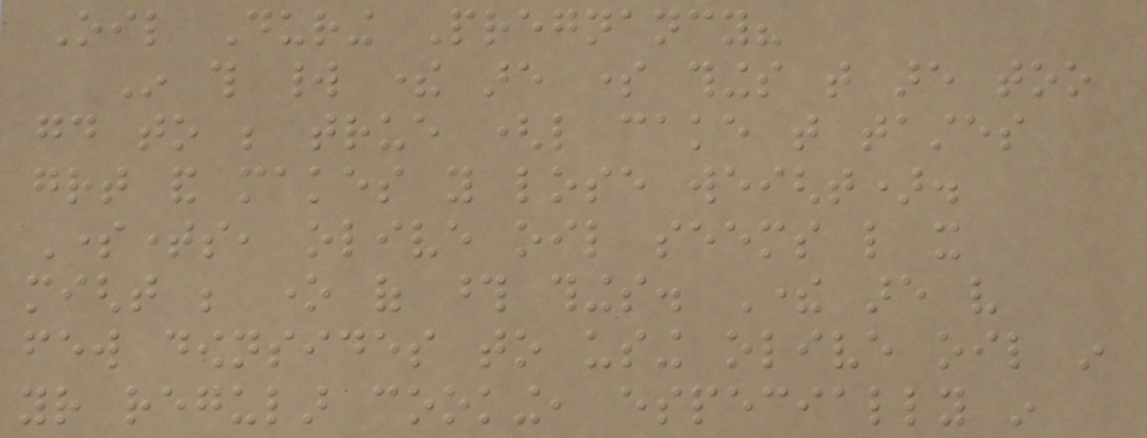Oil During Pregnancy?
In this world there are some things that are too
good to be true (like cake that tastes
great and makes you lose weight).
Sometimes, olive oil seems like it
might be one of those things. There are very
few downsides to using olive oil in
your regular cooking, especially in
